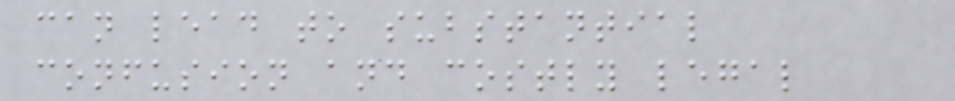can lead to substantial
confusion and costly legal
